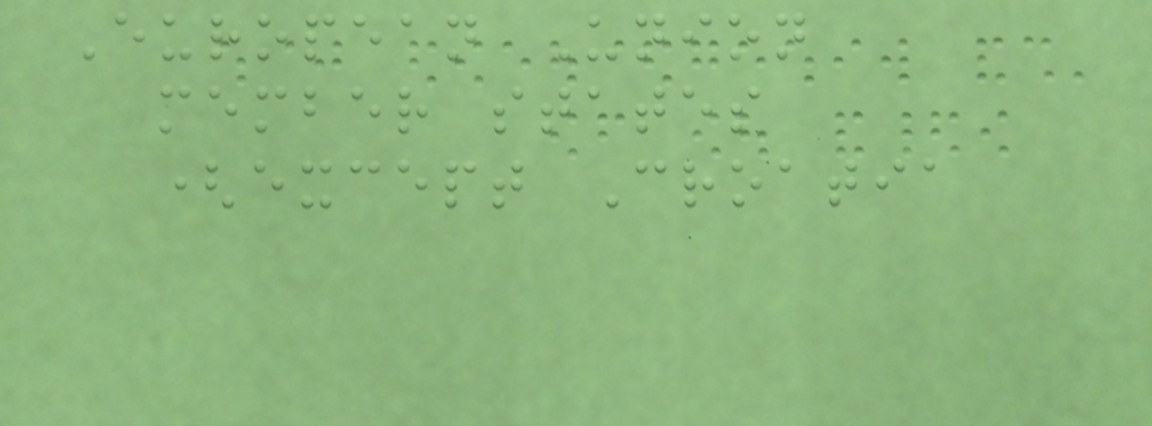European Union
member states
(except Croatia
